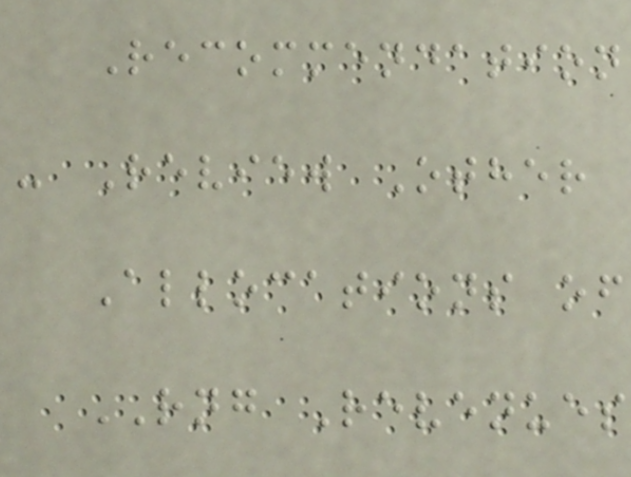Recommendation
- Review Other
Allocations of
RNG Revenues
